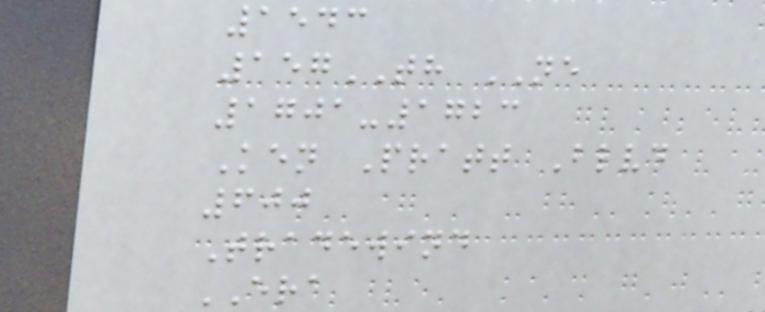1543
157TH NE
1701-1723
Ken Pratt Blvd
600
Tradewind
ERA
